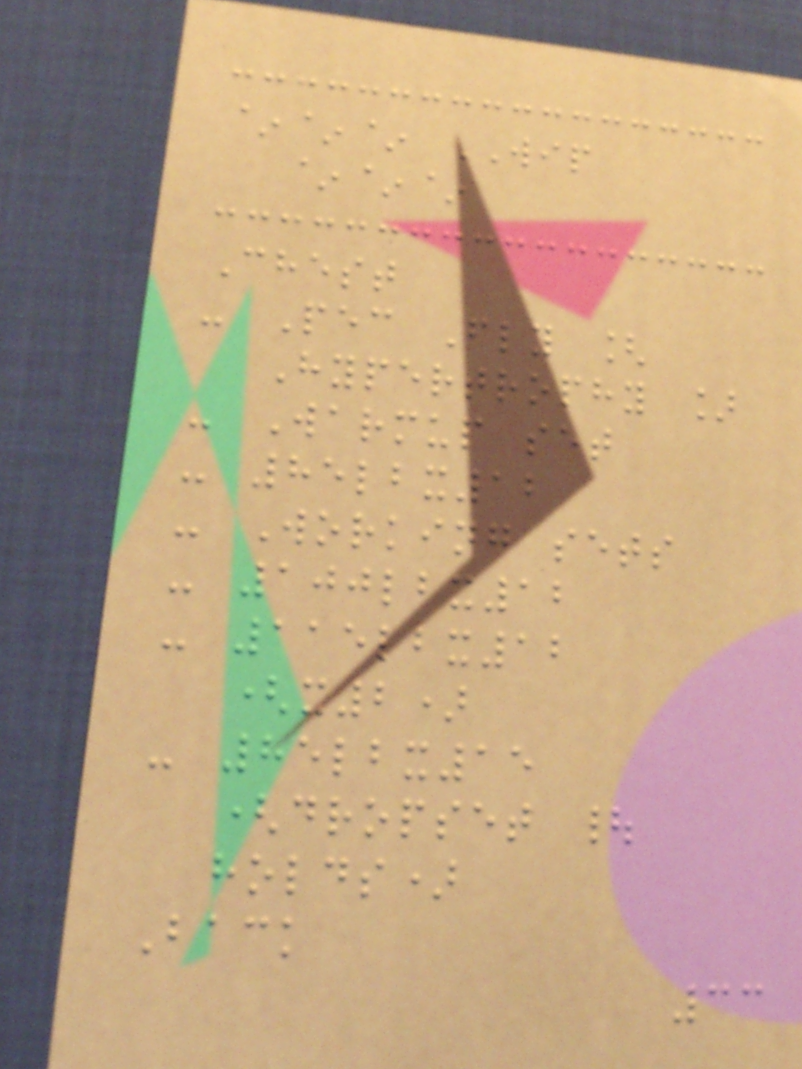~~~ WIP
~~~
Chest
- Pec Fly [
Hypertrophy ]
- Warmup set
- 85lbx12
- Working sets
- 100lbx12
- 115lbx12
(x2)
- 85lbx15
(dropset |
holds)
Back
33
